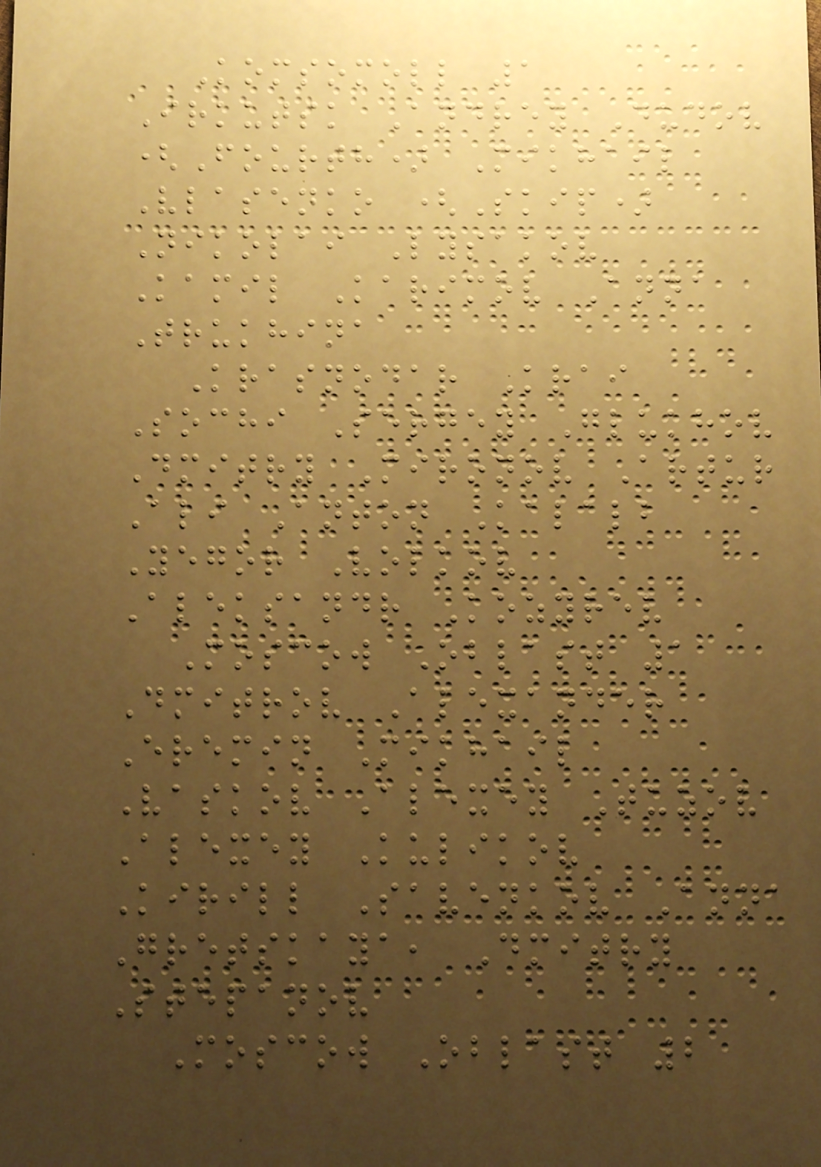Komsomoll 1
Irkutsk Andrey Dudov
(Fourth) Mikhail
Vlasenko (Skip)
Nikolai Lysakov
Kamil Karimov Anna
Trukhina
Krasnodar Krai
Sochi Sergey Glukhov
Dmitry Mironov Artur
Ali Anton Kalalb
Yegor Volkov
Aleksandr Kozyrev
Moscow Oblast 1
Dmitrov Alexander
Eremin Mikhail
Vaskov Alexey Tuzov
Alexey Kulikov
Kirill Savenkov Anna
Gretskaya, Dmitry
Stepanov
Moscow Oblast 2
